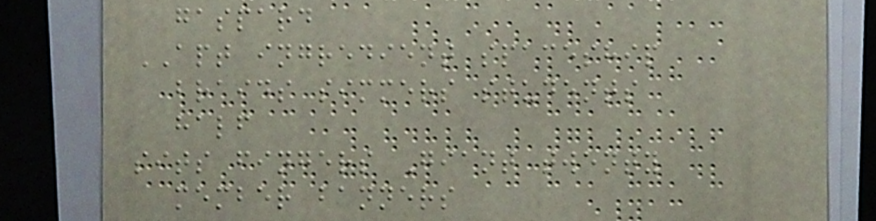gaspard
APT ingredient spaceship
braids simmers students
half
sits fingers Giant twenty
member banners
